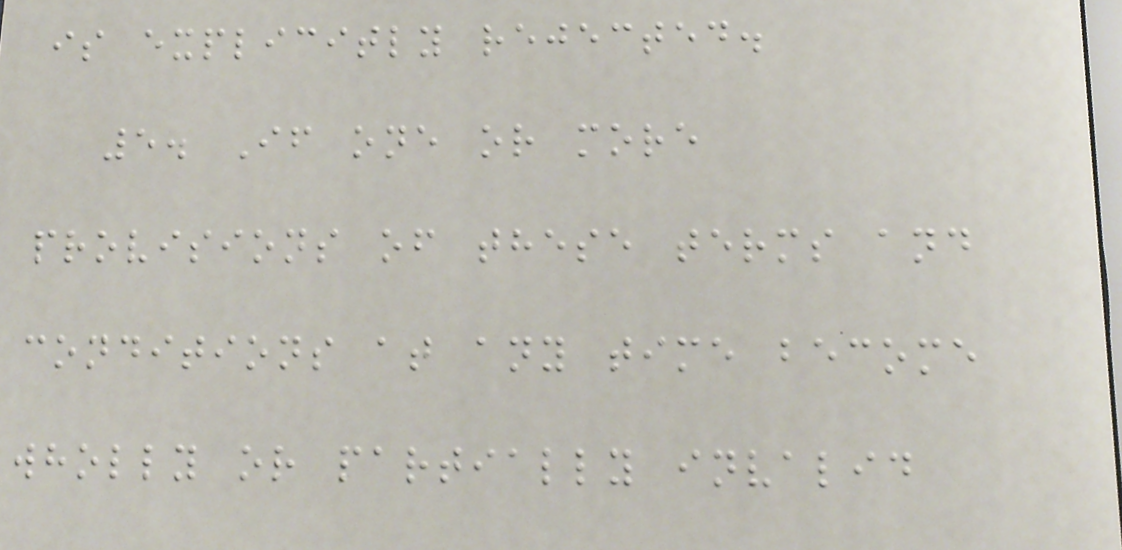is explicitly rejected.
5. If one or more
provisions of these terms and
conditions at any time become
wholly or partially invalid
